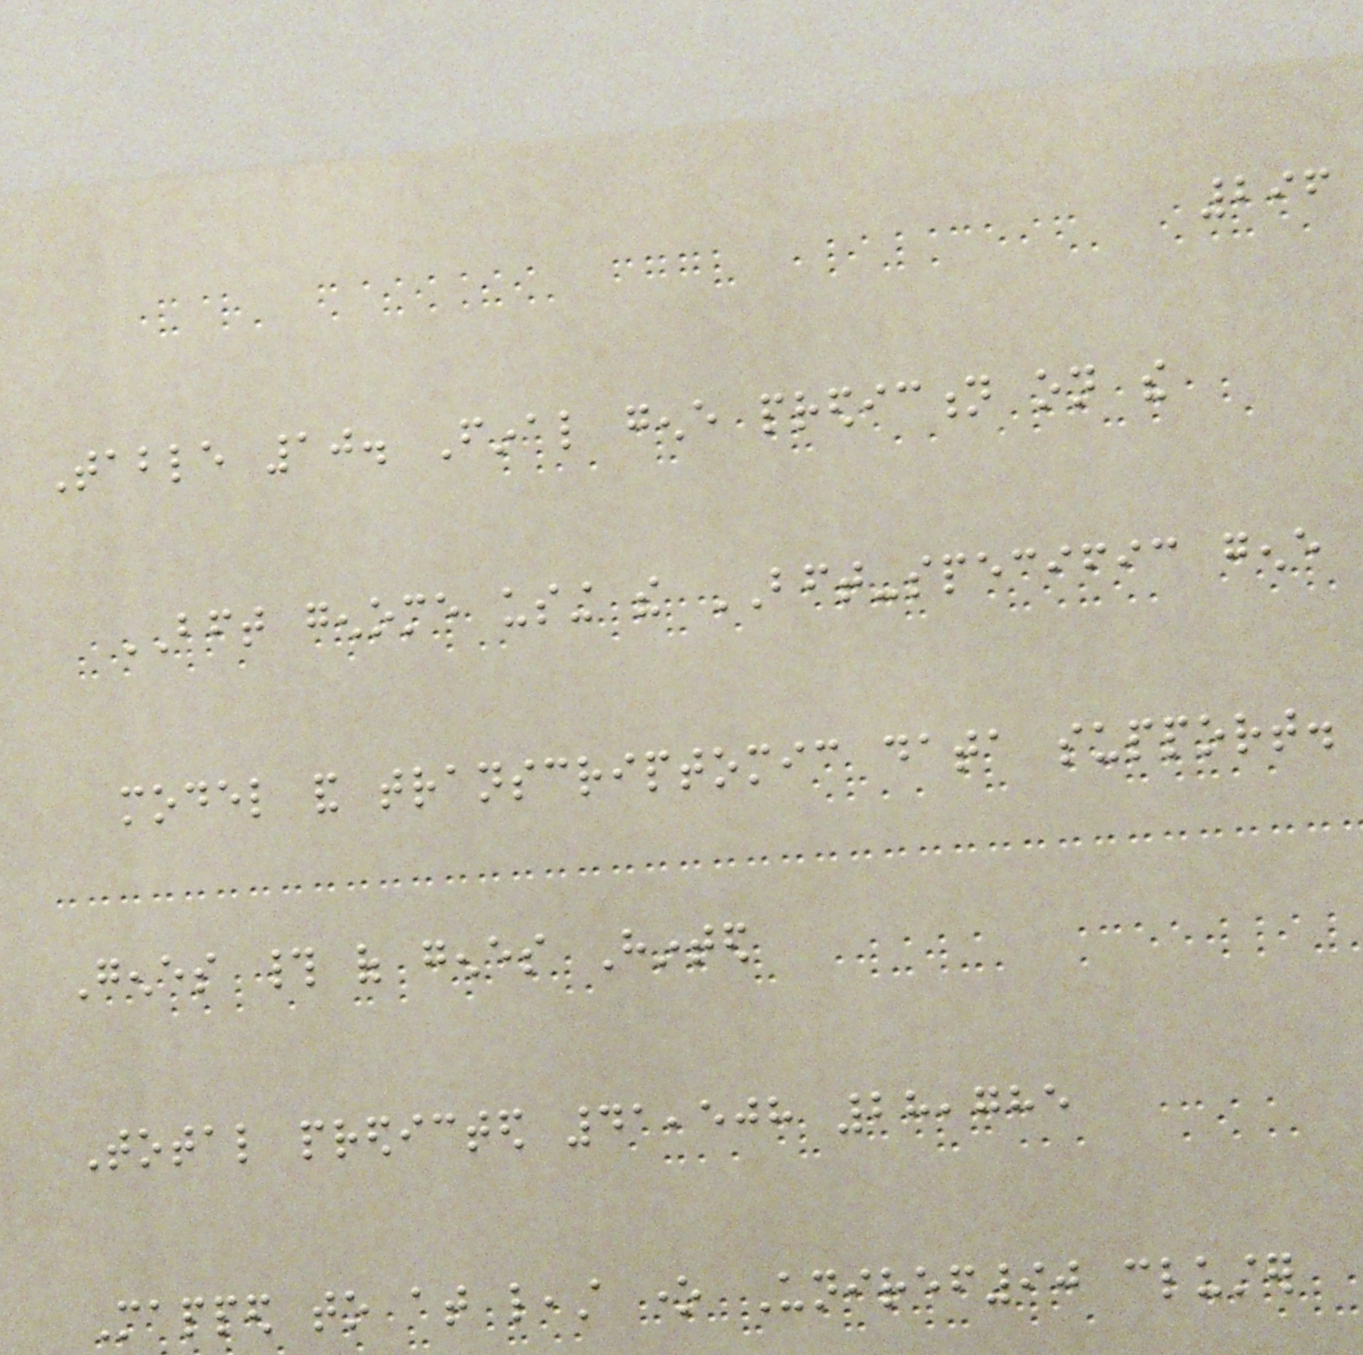296
Table 10. Final gene prediction on the
BFT genome using the BFT-specific gene
model and transcriptomic data support.
Genes # of genes Hinted
Total predicted 41,508 28,785
Mapped to at least one Uniref90 cluster
